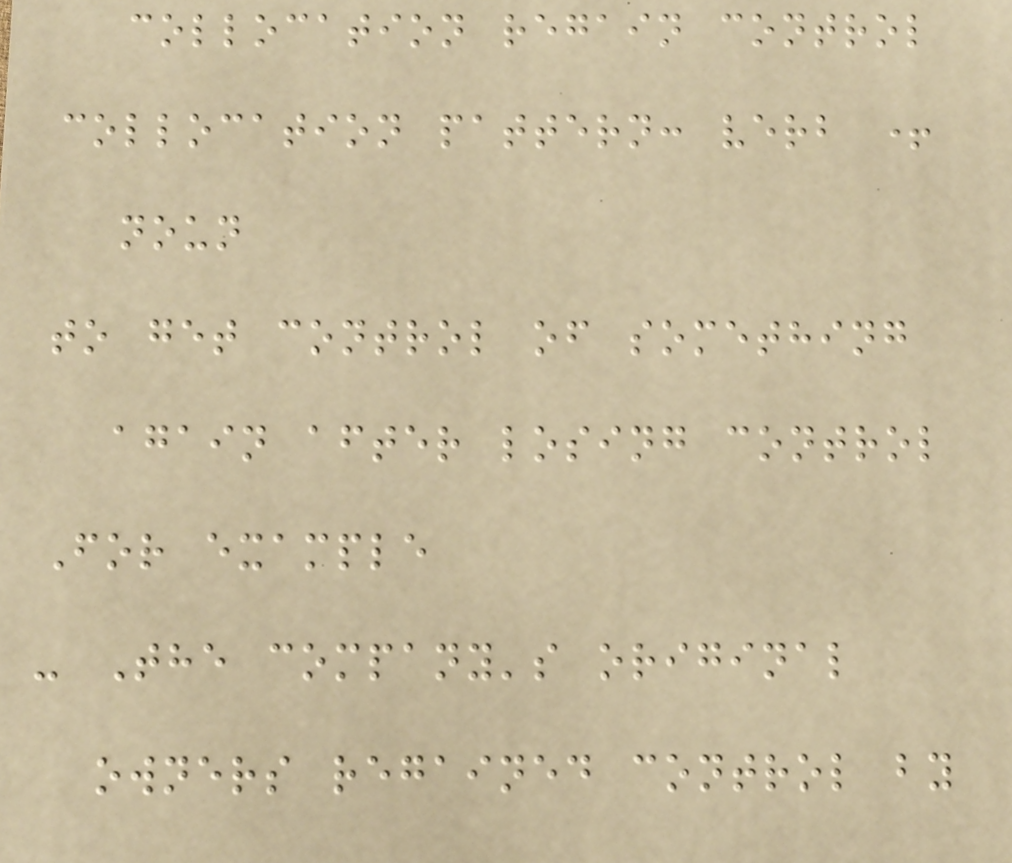collocation regain control
collocation pattern: verb +
noun
to get control of something
again after losing control
For example
- The company's original
owners regained control by
